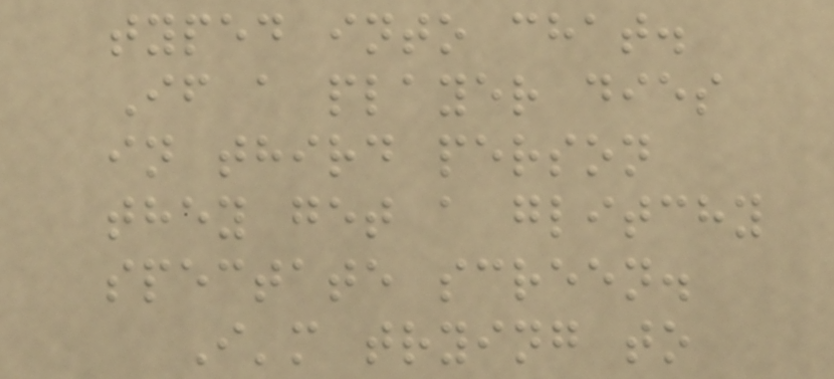typed into chat.
If a player dies
in third person
they get a glitchy
spectate screen.
I'm trying to
